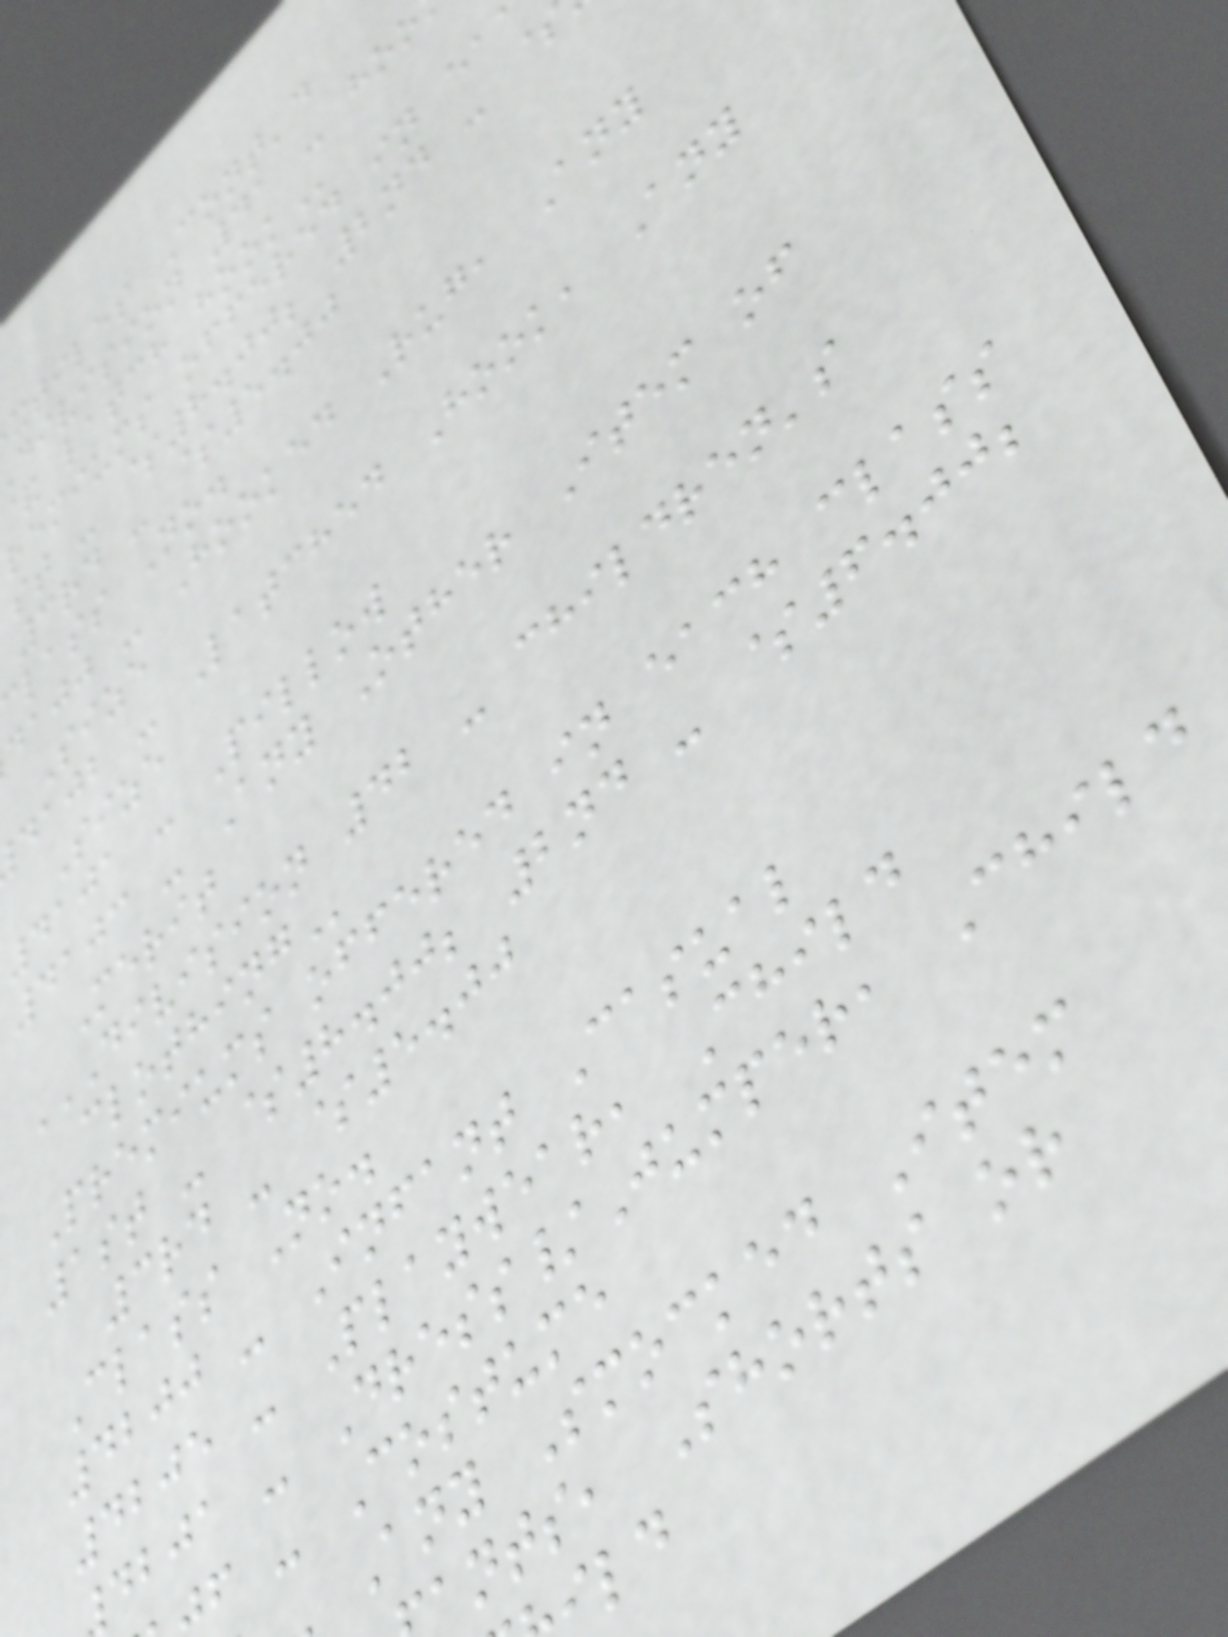xtiles Cont'd
division 41 -
latch
remiums offered in ea
st - $8.00; 2nd - $
3rd - $5.00
lass No.
dajj - Hooked Rug, Any
Size
dajb - Latched Hook, Any
Size
4101 - Pillow
4103 - Any Other Item of
Merit
DIVISION 42 - CHILDREN'S
Premiums offered in each class
1st - $8.00; 2nd - $6.00;
3rd - $5.00
Class No.
4200 - Infant Casual
4205 - Playwear, Child
dbja - Dress/Jumper, Child
f - Costume
Any Smocked Item
ants, Shorts or
